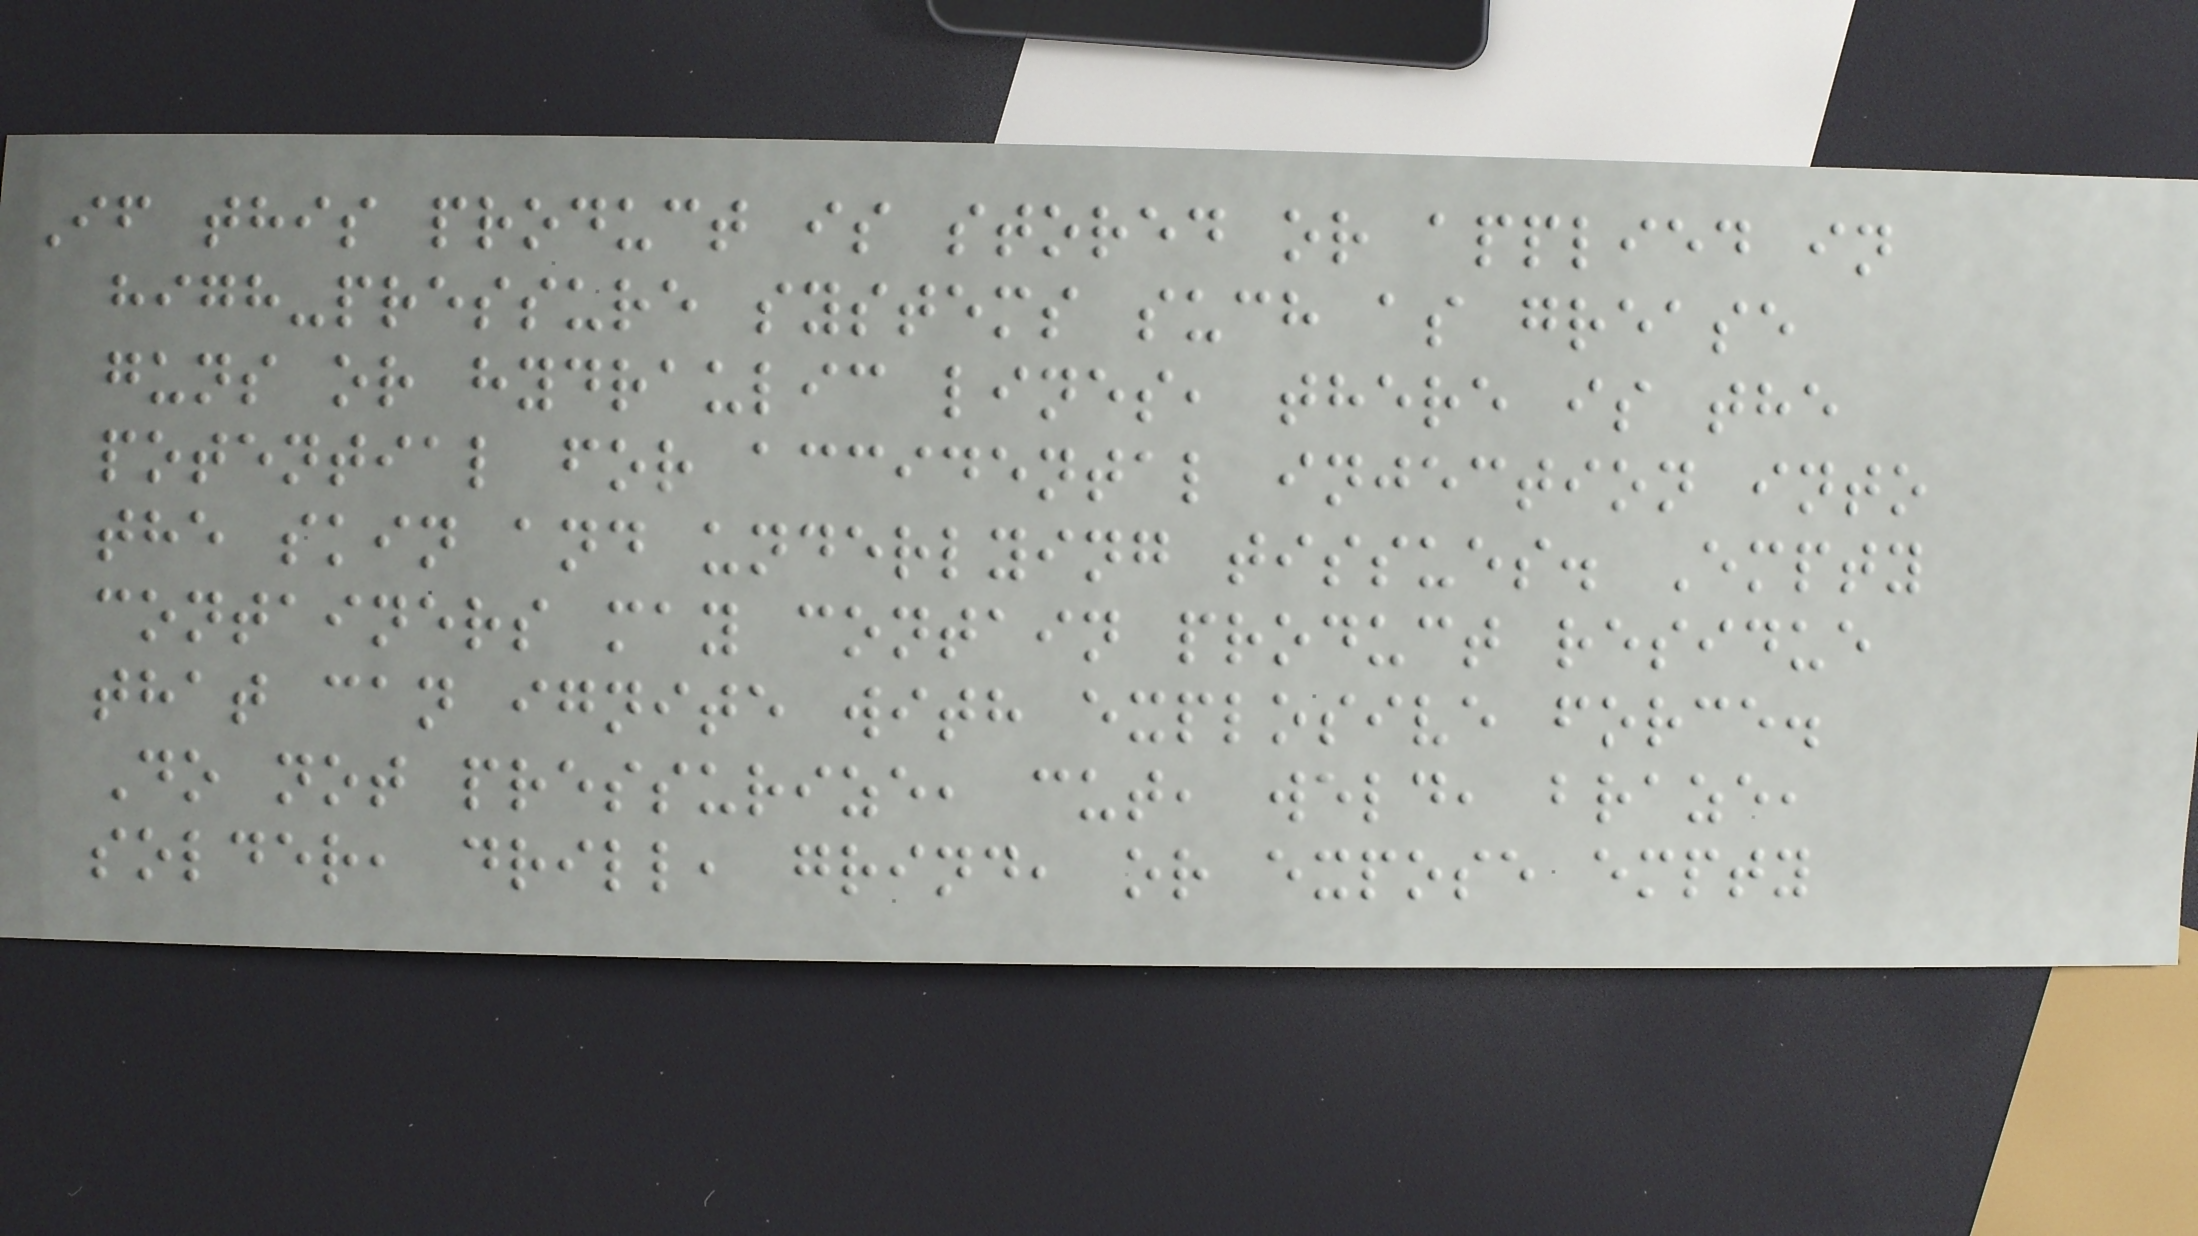If this product is stored or applied in
high-pressure systems such as grease
guns or hydraulic lines, there is the
potential for accidental injection into
the skin and underlying tissues. Empty
containers may contain product residue
that can ignite with explosive force.
Do not pressurize, cut, weld, braze,
solder, drill, grind, or expose empty
